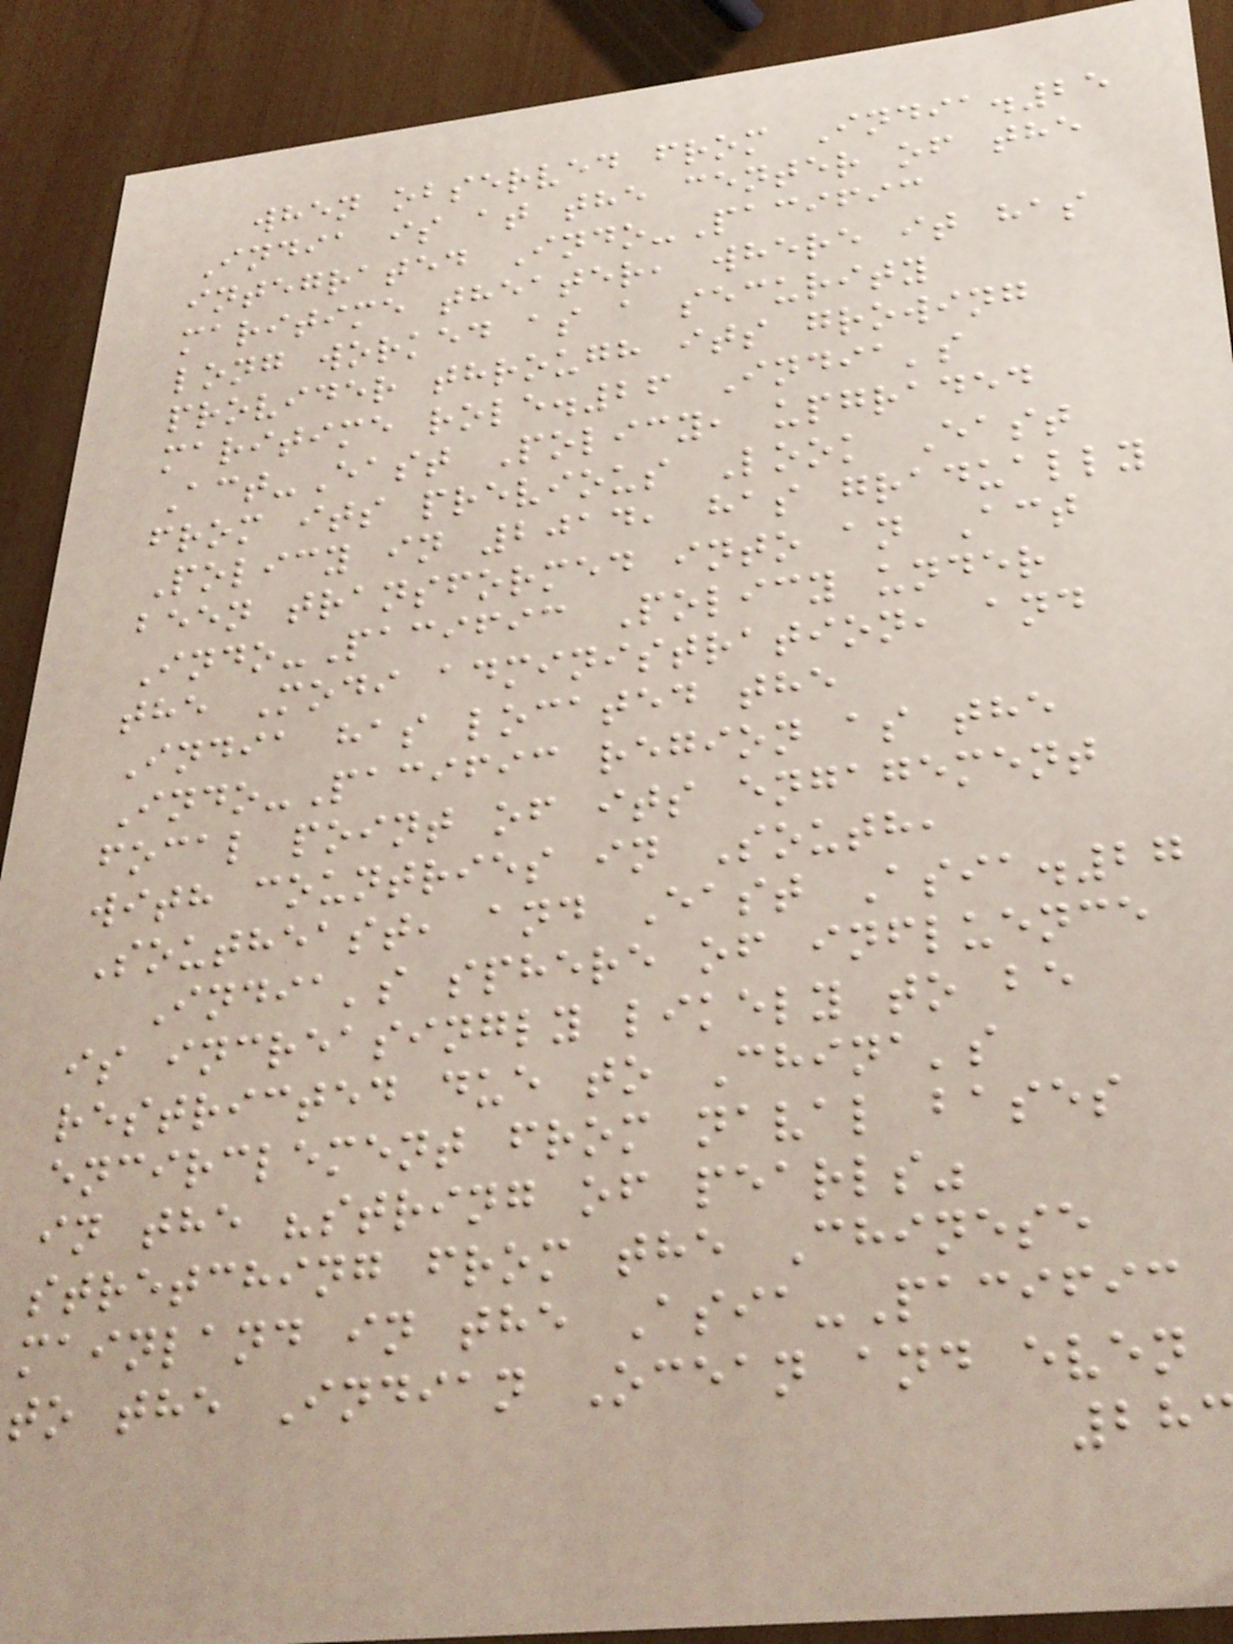when observed from India.25
India is at the center of the
integrated Indo-Pacific
maritime theater, where it has
long worked as a security
provider through its growing
maritime role.26 India's
Act-East Policy, upgraded
from its previous Look East
Policy in 2014, has gradually
been transformed into an Act
Indo-Pacific Policy under
the Modi administration, and
India has located the
Indo-Pacific region as the
focal point of its engagement
with countries in South,
Southeast, and East Asia.27
India's sphere of influence
is increasingly likely to be
restricted due to China's
encirclement from naval bases
in the "string of pearls"
stretching from the Chinese
mainland in the Asia-Pacific
to the Indian Ocean and even
